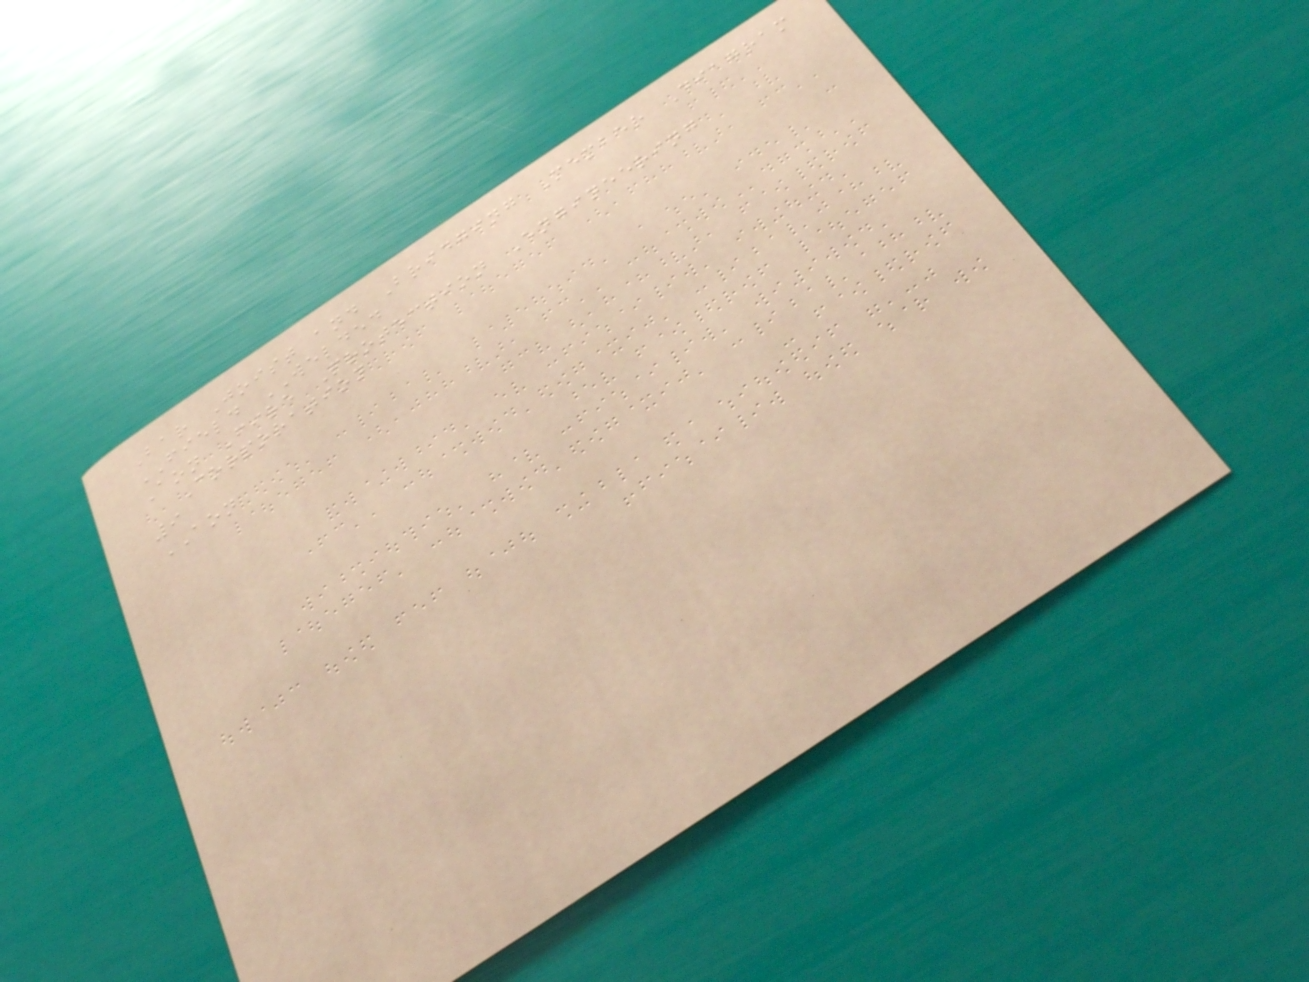Bar Joist and Bridging Member Diagram
FIELD WELDED
Aon Fire Protection Engineering
Corporation
9
AON
